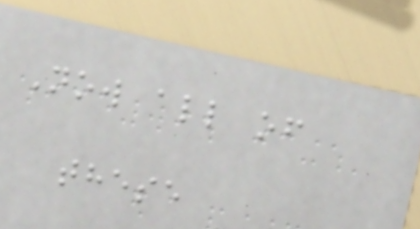Now all of
these
